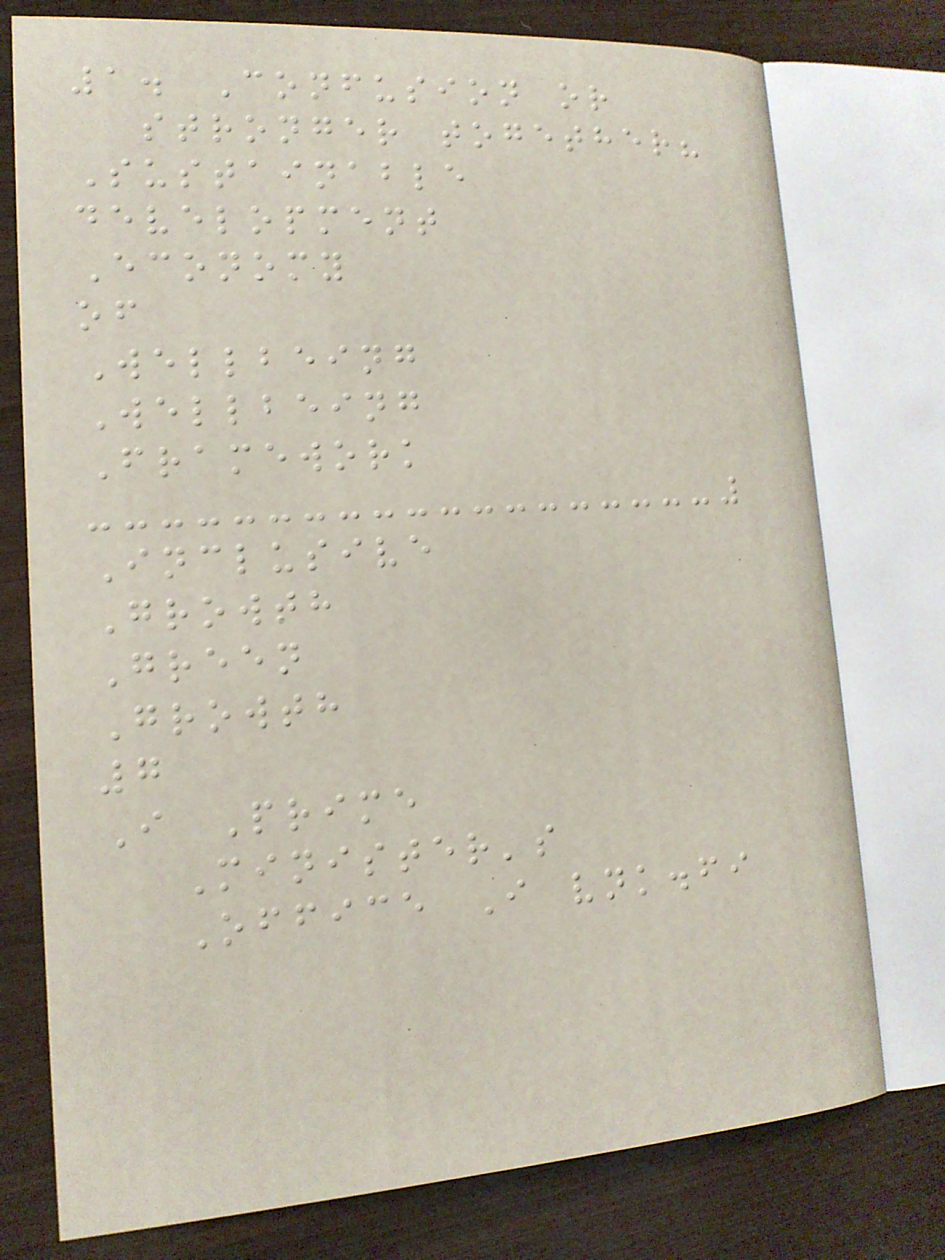1. Confusion or
stronger together?
Sustainable
development
Economy
of
Wellbeing
Wellbeing
Framework
Inclusive
Growth
Green
Growth
7
I Prime
Minister's
Office I vnk.fi
